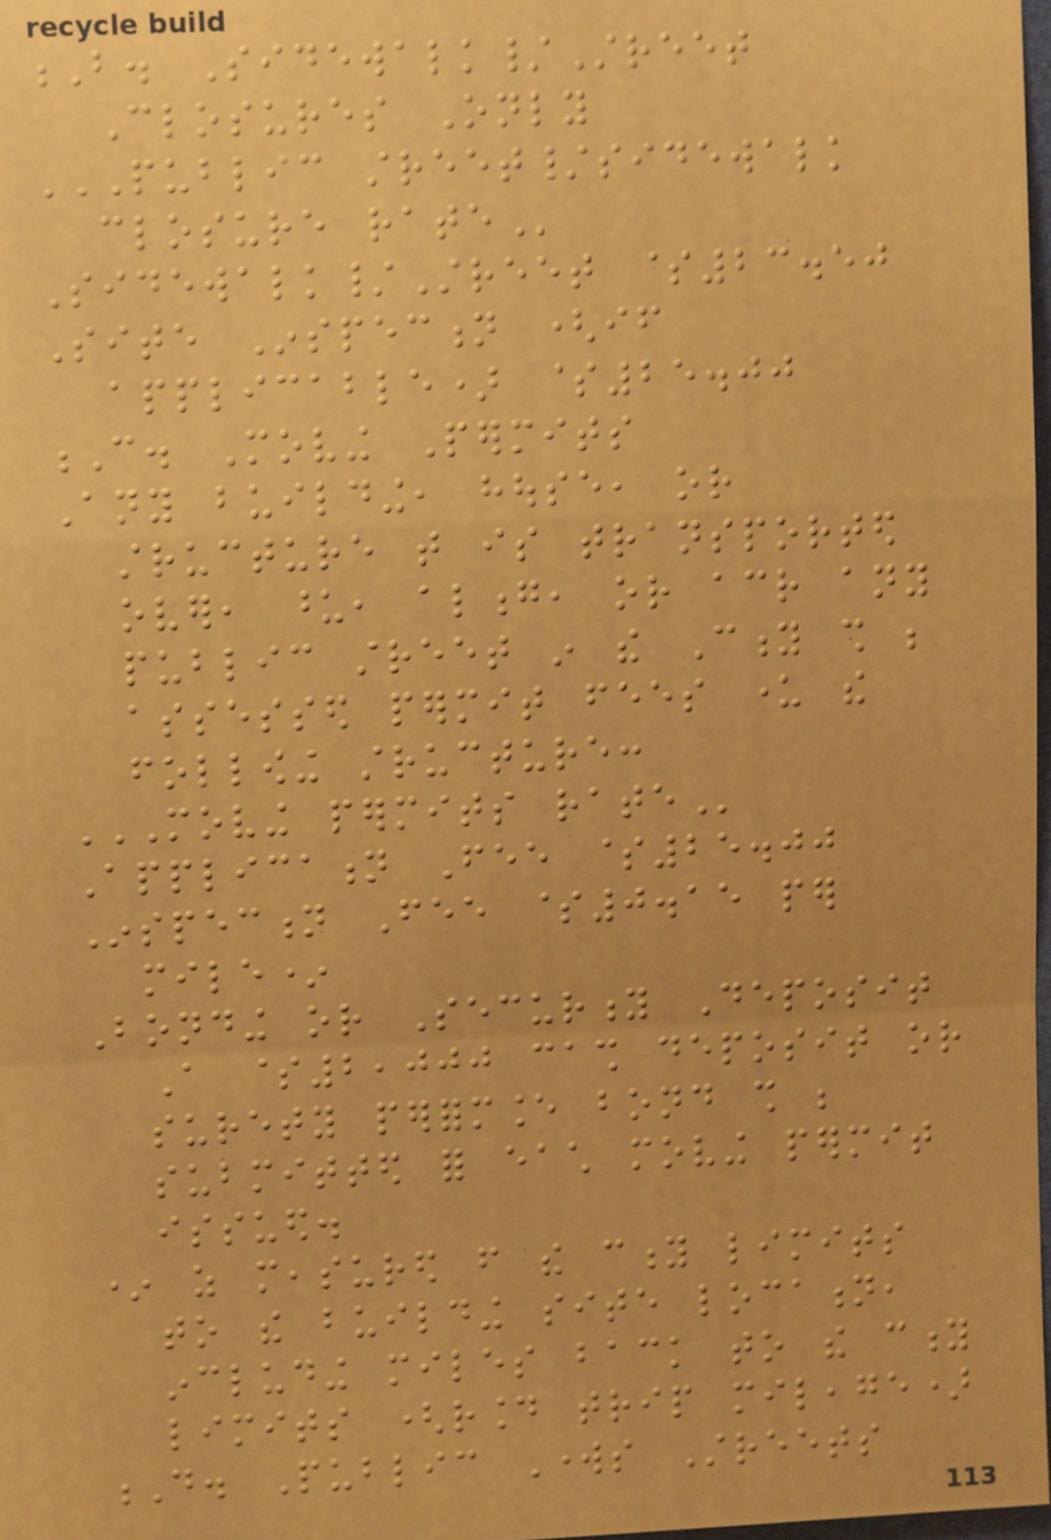B. Sidewalk/Street
Closures Only
PUBLIC STREET/SIDEWALK
CLOSURE RATE
Sidewalk/Street $23.50
Site Inspection (if
applicable) $25.00
C. Moving Permits
Any building, house, or
structure that is transported
over, upon, along, or across any
public street in the City shall be
assessed permit fees under the
following structure:
MOVING PERMITS RATE
Application Fee $25.00
Inspection Fee $0.15 per
mile*
Bonding or Security Deposit
A $2,000 cash deposit or
surety performance bond shall be
submitted for each moving permit
issued.
* as measured from the city limits
to the building site location,
including miles back to the city
limits (round trip mileage)
D. Public Works Streets
